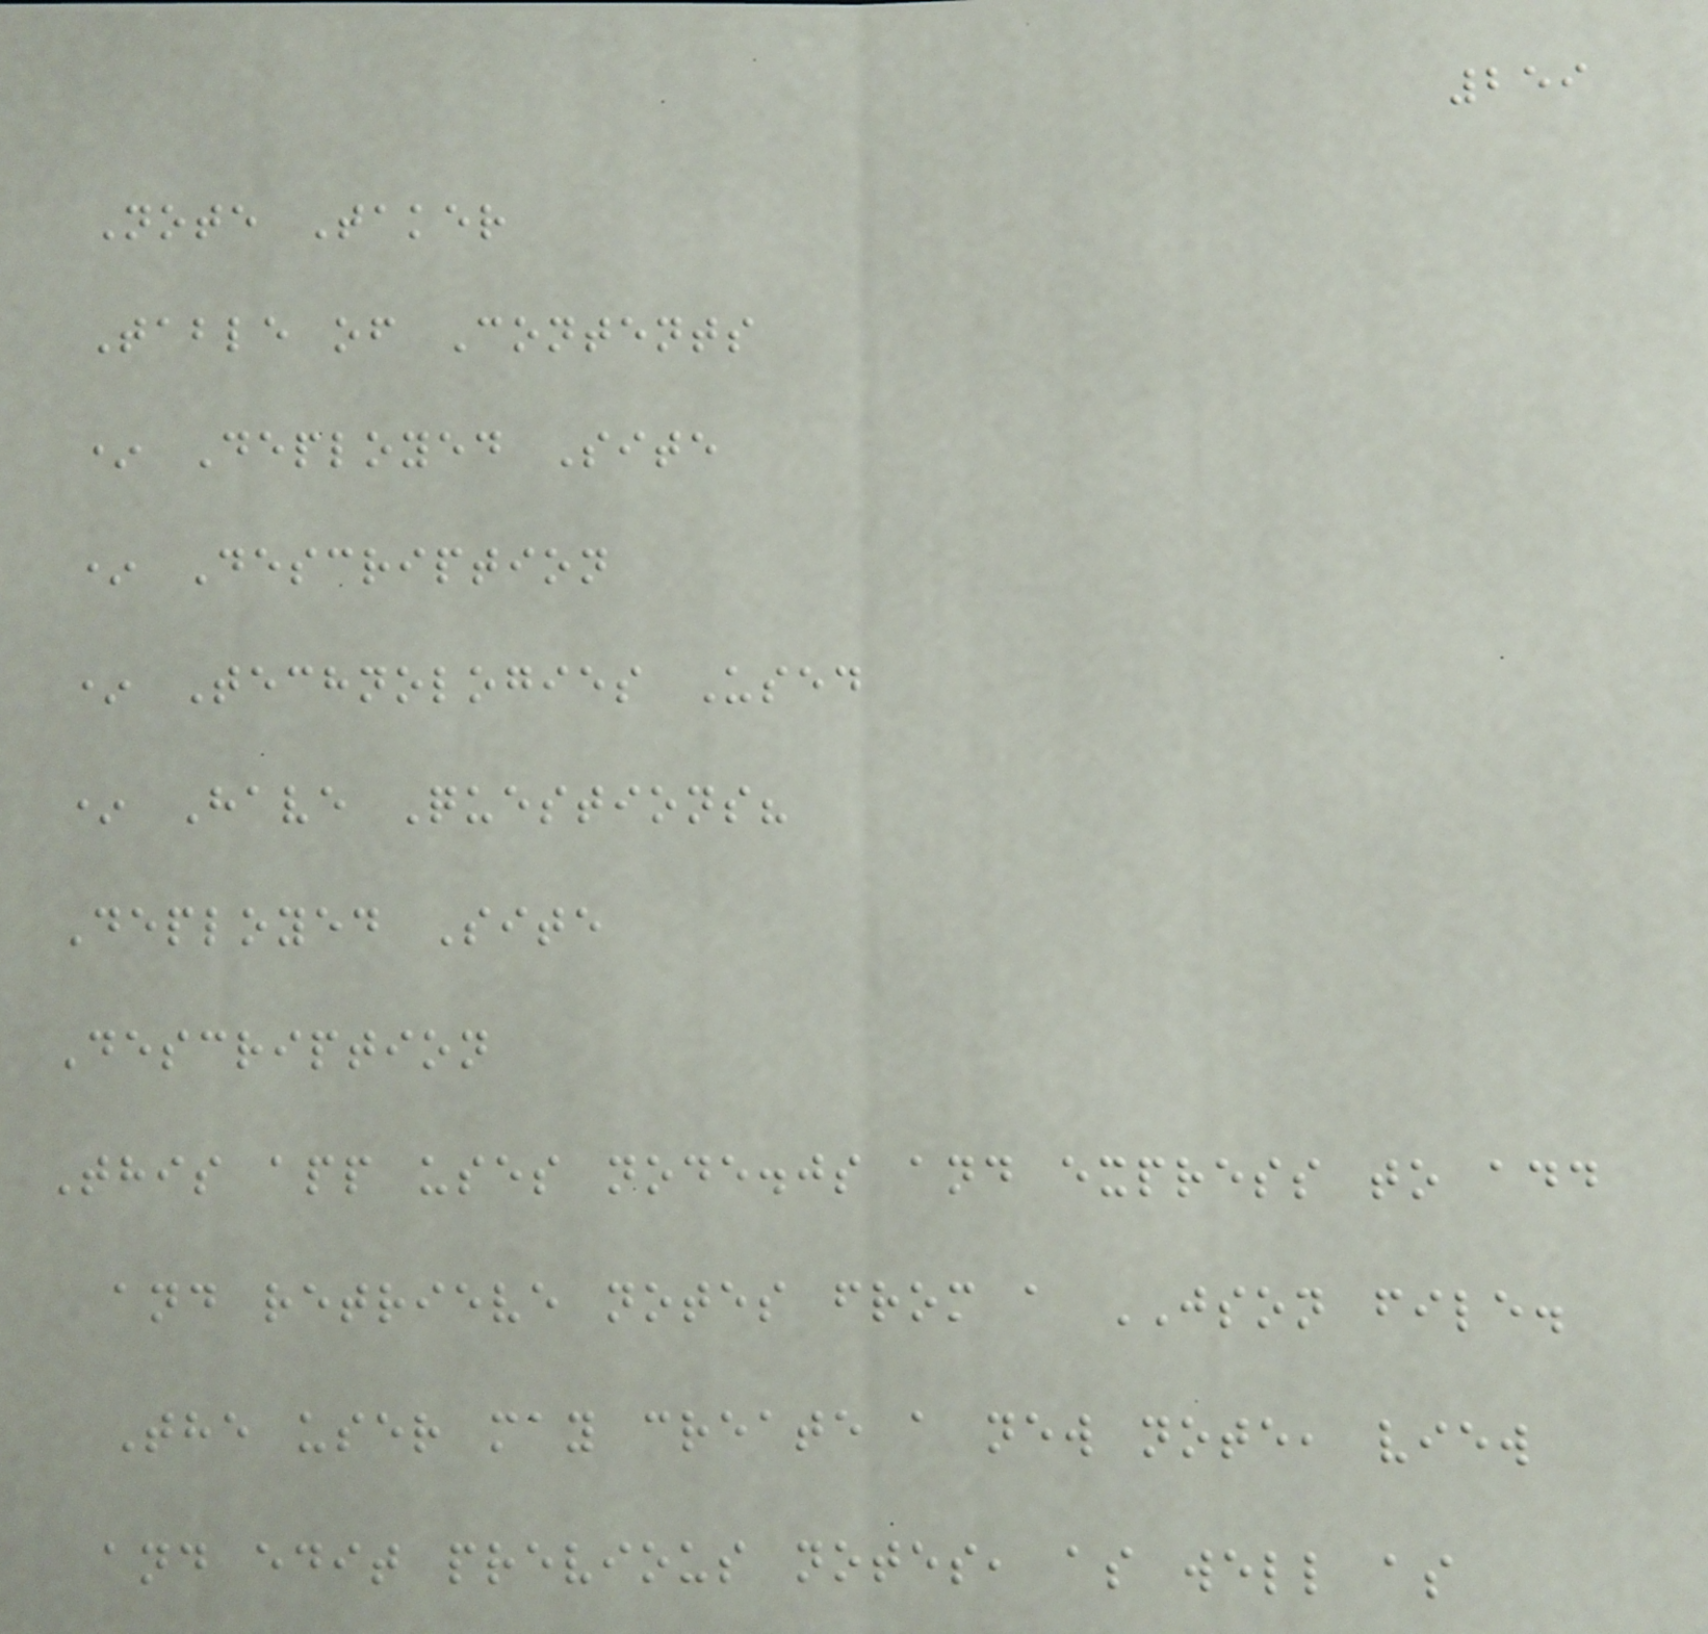259
Note Taker
Table of Contents
* Deployed Site
* Description
* Technologies Used
* Have Questions?
Deployed Site
Description
This app uses node.js and express to add
and retrieve notes from a JSON file.
The user may create a new note, view
and edit previous notes, as well as
